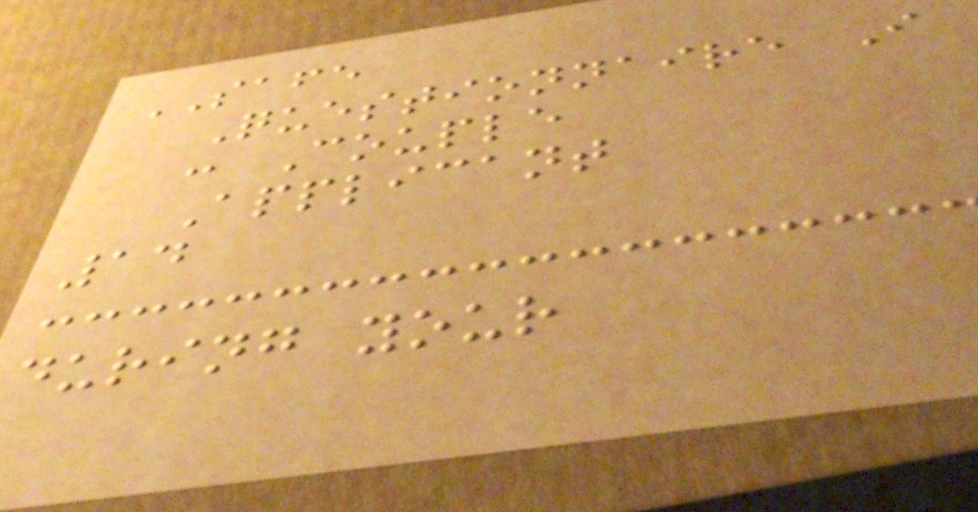SAFE
Questionnaire I
: Couple
Applicant
14
during your
